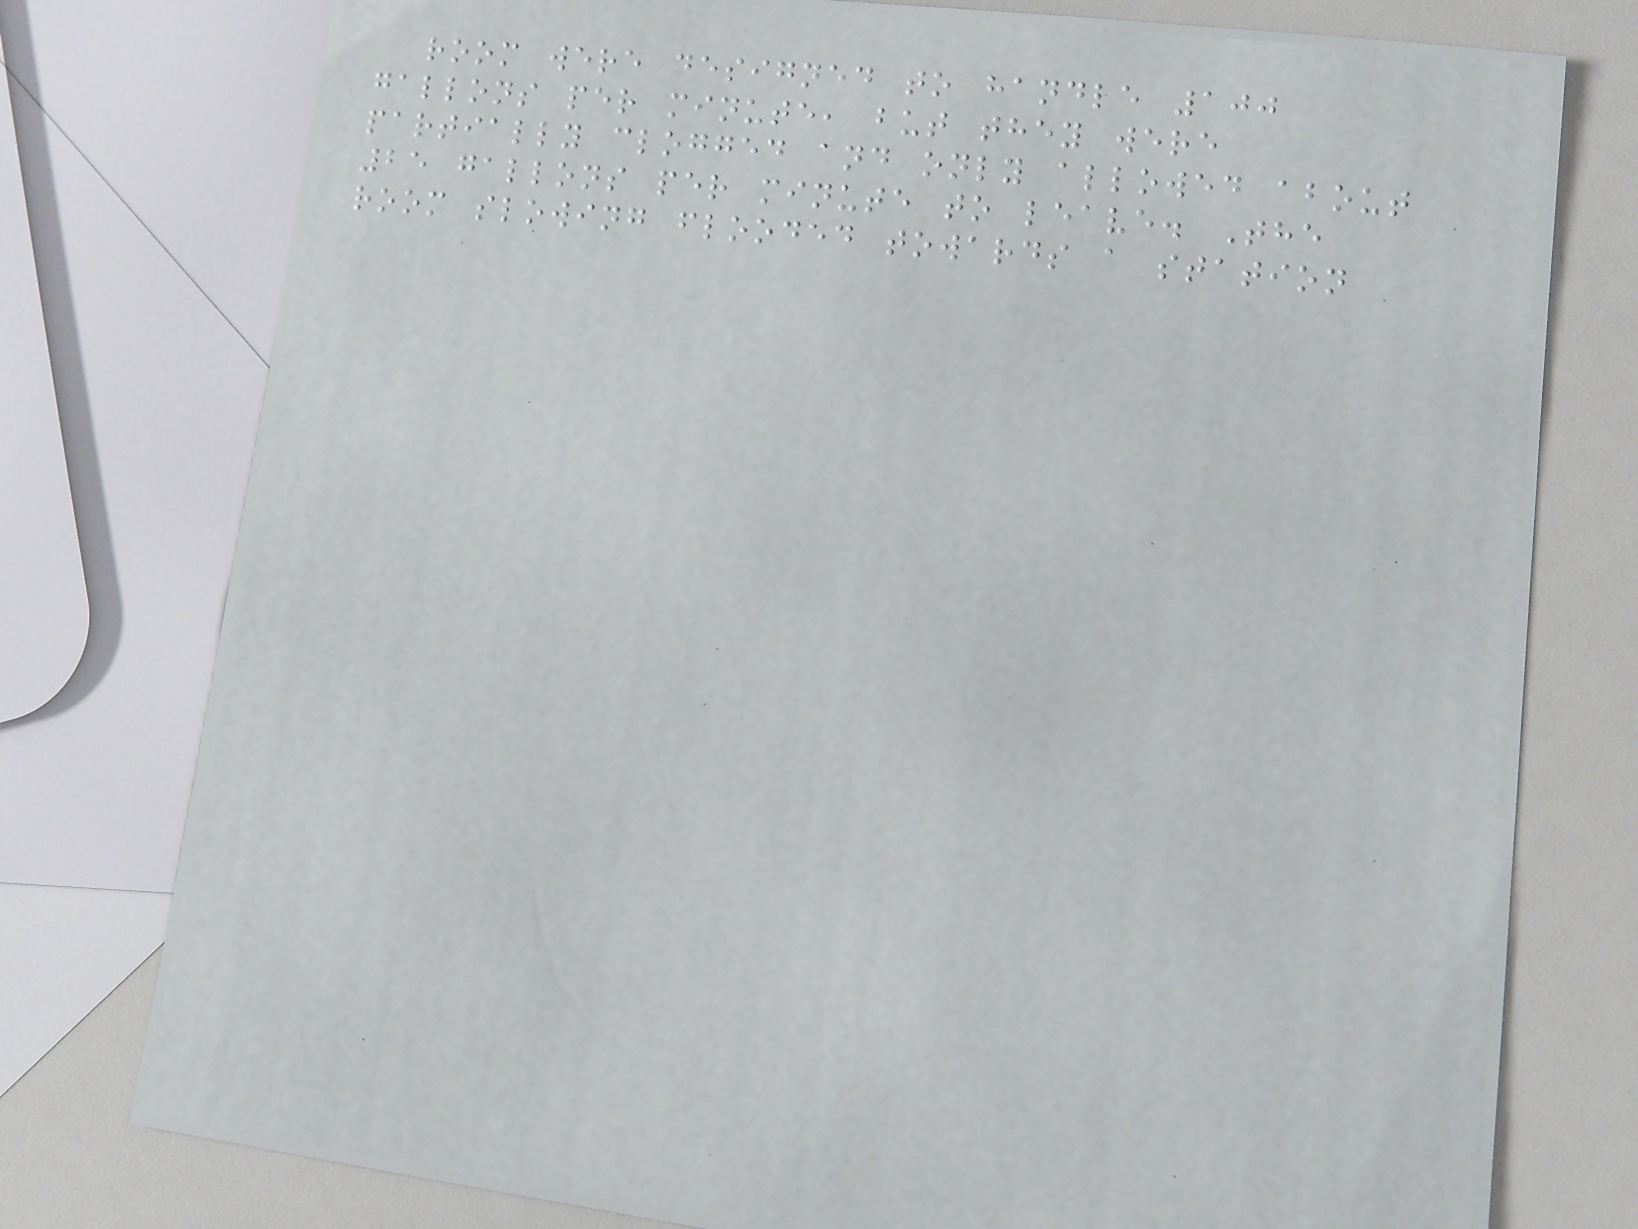room were designed to handle 100
gallons per minute, but they were
partially clogged and only allowed about
25 gallons per minute to leave. The
room slowing flooded towards a station
